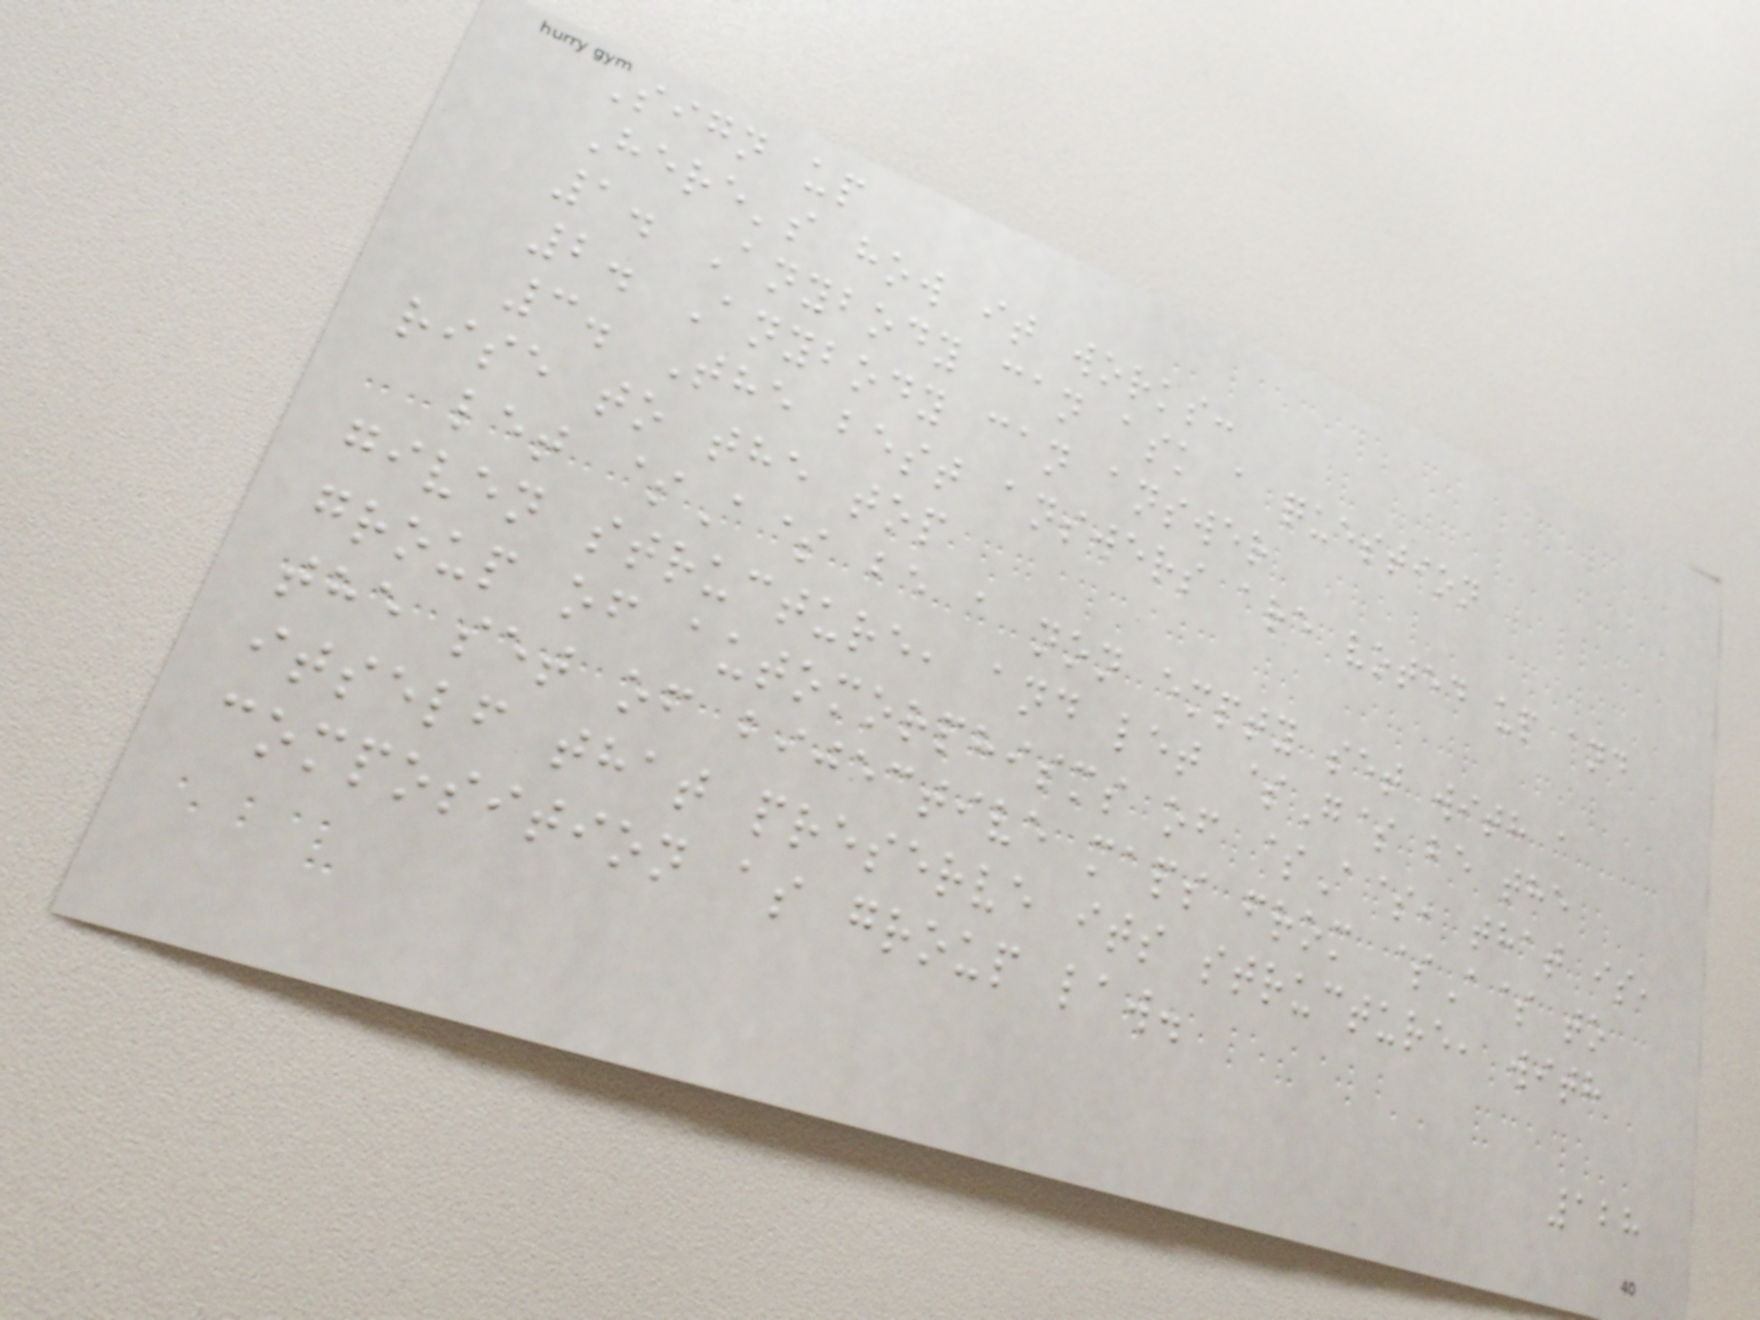Sign up
Here's how it works:
1. Anybody can ask a question
2. Anybody can answer
3. The best answers are voted up and
rise to the top
let $A$ be a non empty set with a
given structure, and let $G$ be the
group of automorphisms of $A$, that is,
the set of bijective maps from $A$ to
itself that preserve its structure, with
composition as group law.
128
